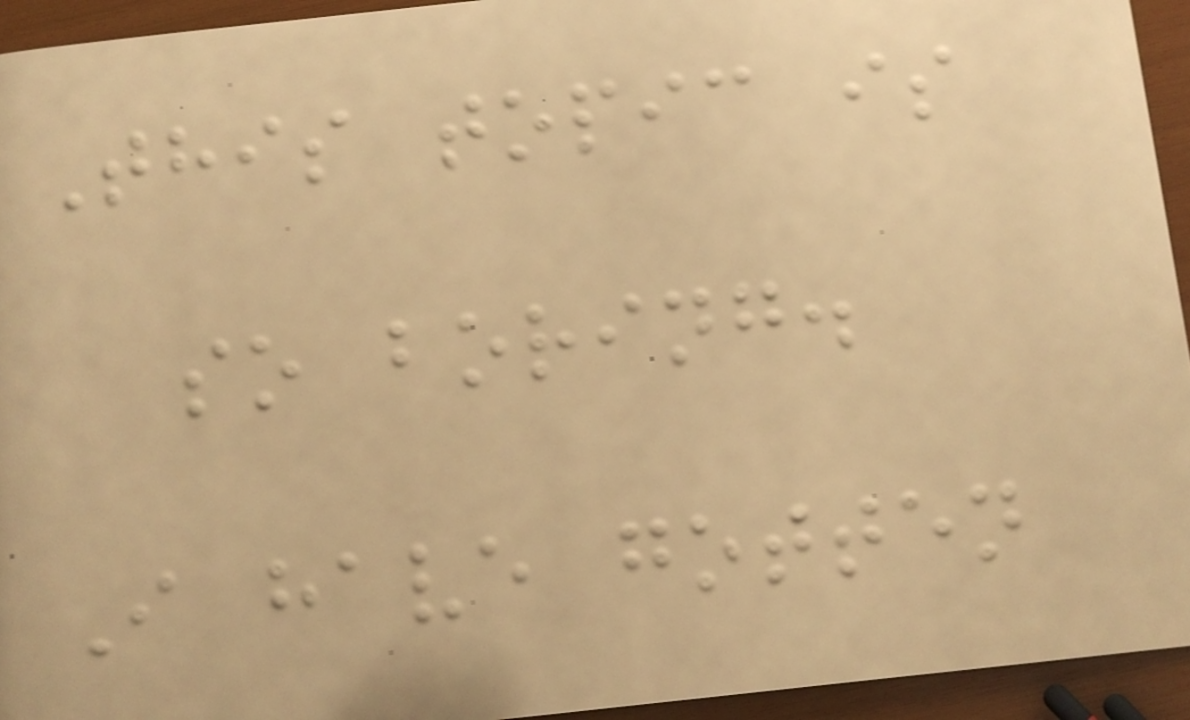This topic is
so boring.
I have gotten
